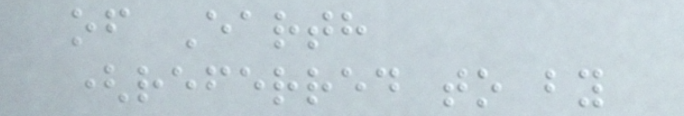of Earth
(referred to by
